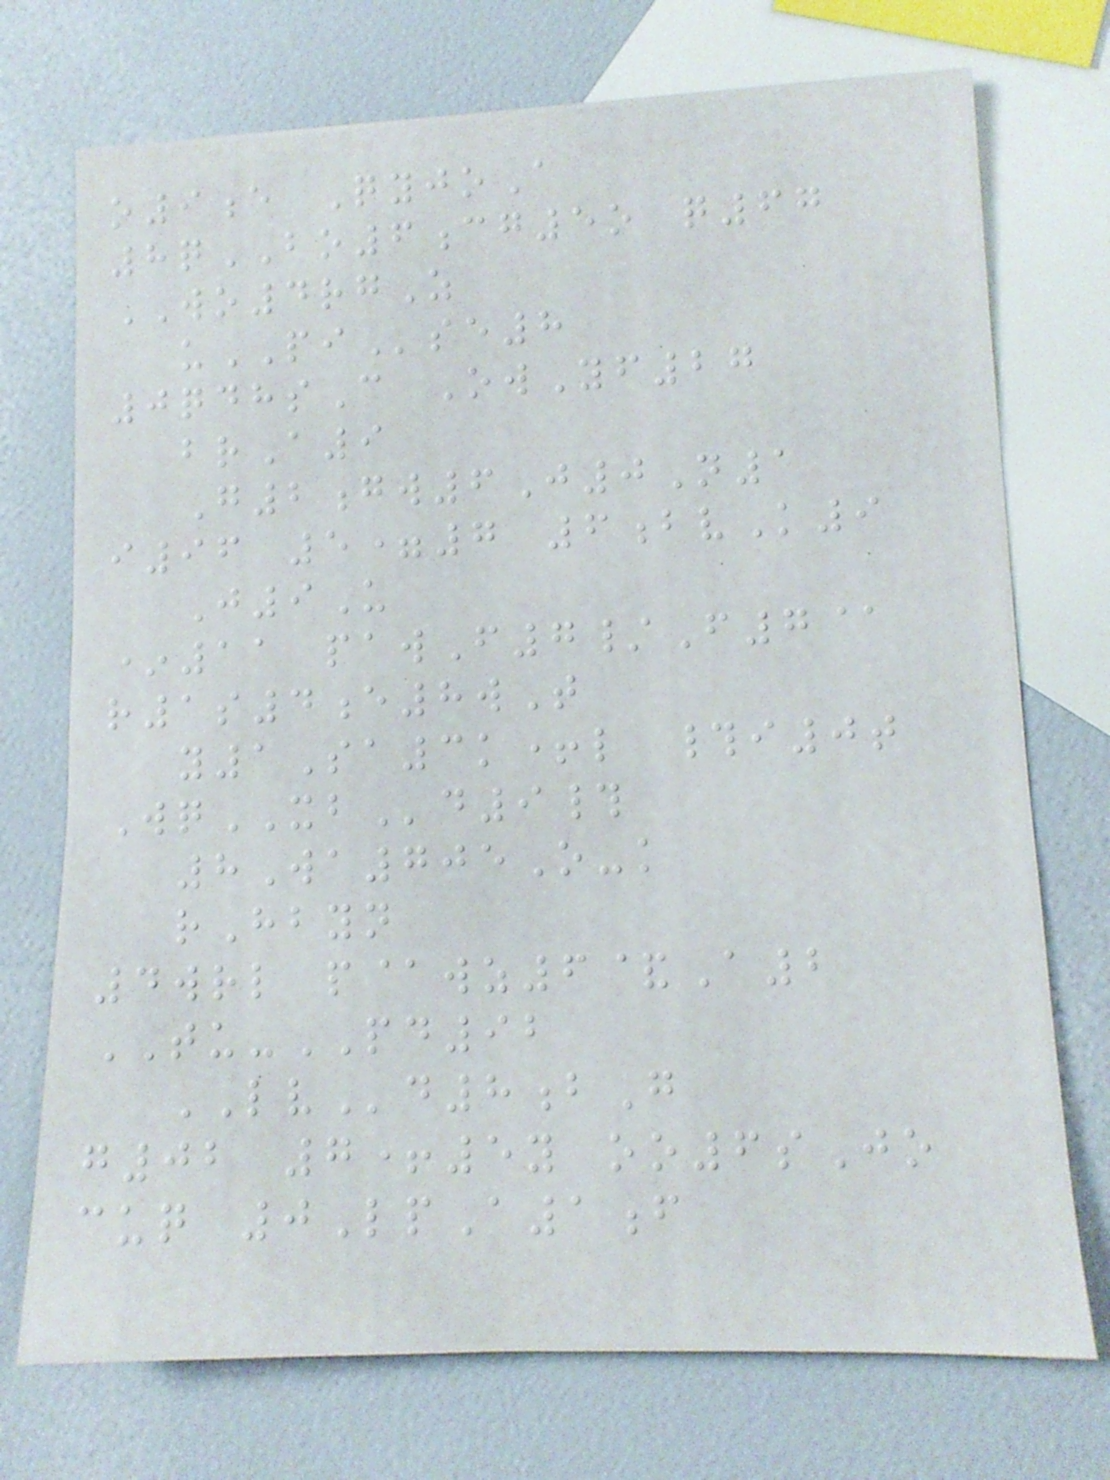o9e QyjoA
8qBO6cg5o q67
WO4rgZ
uPIse8
0qdhsC OwYf27
brA9
G2gw6J0N1
i96 5=7 6bvK9
J9U
*11 pawF7/F7@
r1s4e8wT
y1Sa3k+l #i0t
WqXBd9#
8Wa705O-k
rHbyn
4wrl p@wz6&A2
TU-PD92
LVd8bG
g02 7+5y oo6sJo
cuq 0LpA1f
